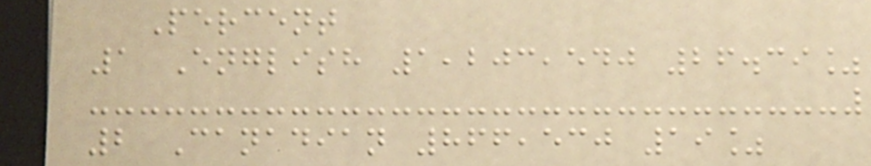Percent
1 English 1,203,540 26.39%
2 Canadian 866,530 19%
